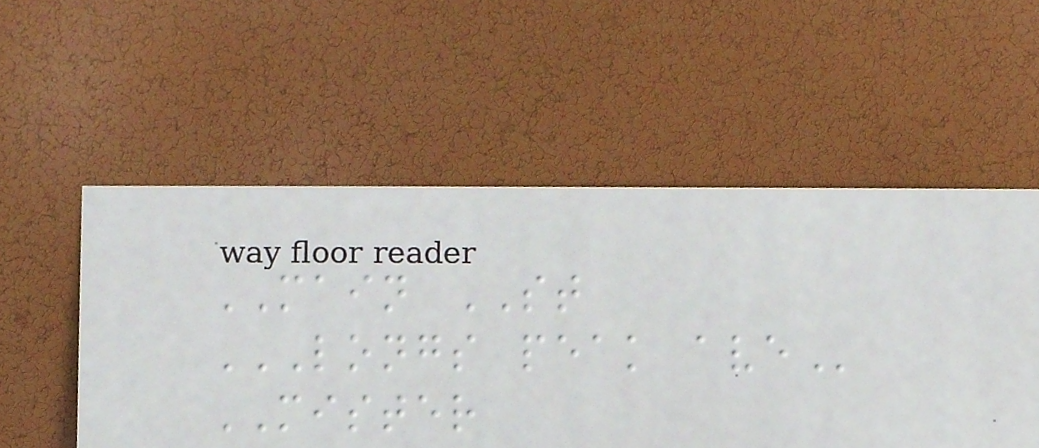MAIN ST
LONGS PEAK AVE
MISTER
